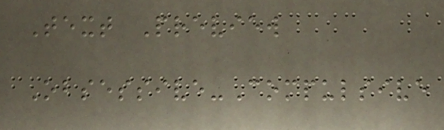Text Preview
Obsessive-Compulsive
